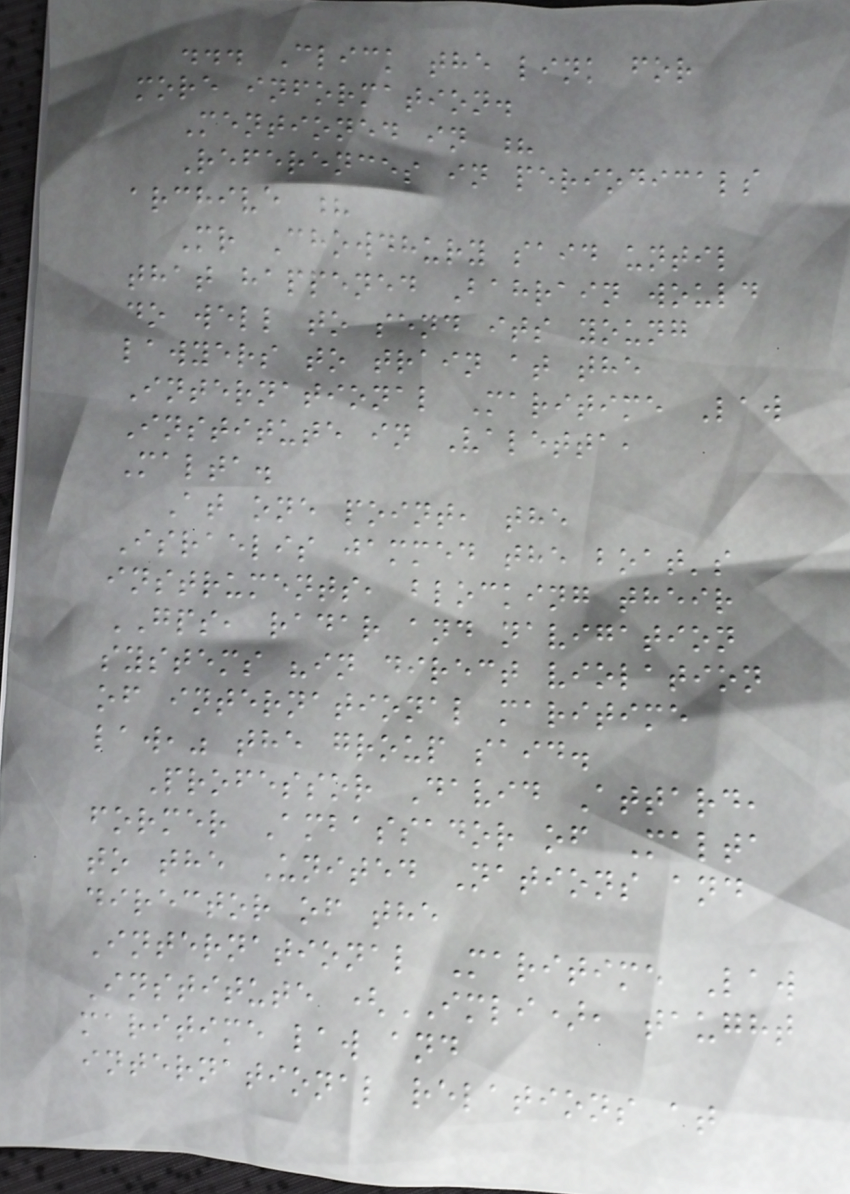... Click the link for
more information.
Mentioned in ?
References in periodicals
archive ?
Mr Chowdhury said until
that happened Bahrain would
do well to send its young
lawyers to train at the
International Maritime Law
Institute in Valetta,
Malta.
At one point, the
Israelis jammed the boat's
instruments, blocking their
GPS, radar and navigation
systems "in direct violation
of international maritime
law," the group said.
Professor David Attard,
former Ambassador of Malta
to the United Nations and
director of the
International Maritime Law
Institute (IMLI), taught
maritime law and
international relations at
